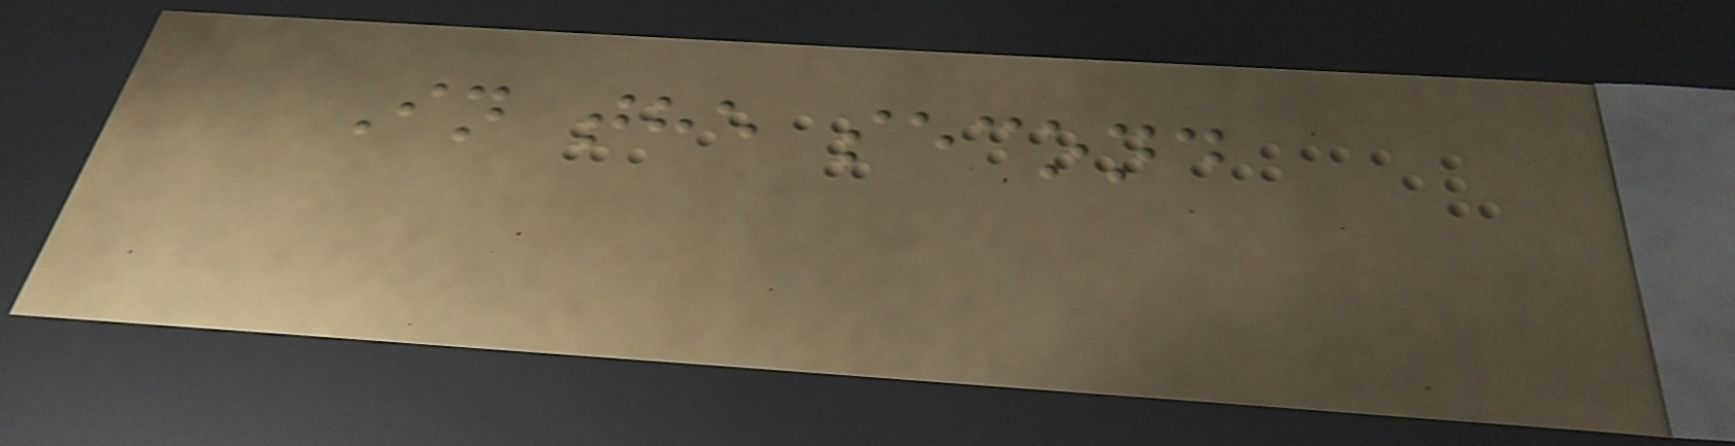In the second
